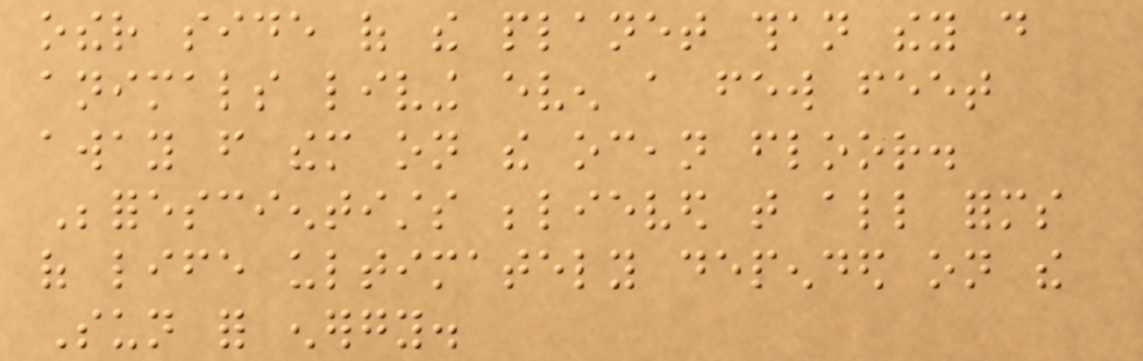other side of the planet than they do
animals living even a few feet
away from them on the ocean floor.
Beforescientists believed that all forms
of life ultimately depended on the
Sun for energy.
